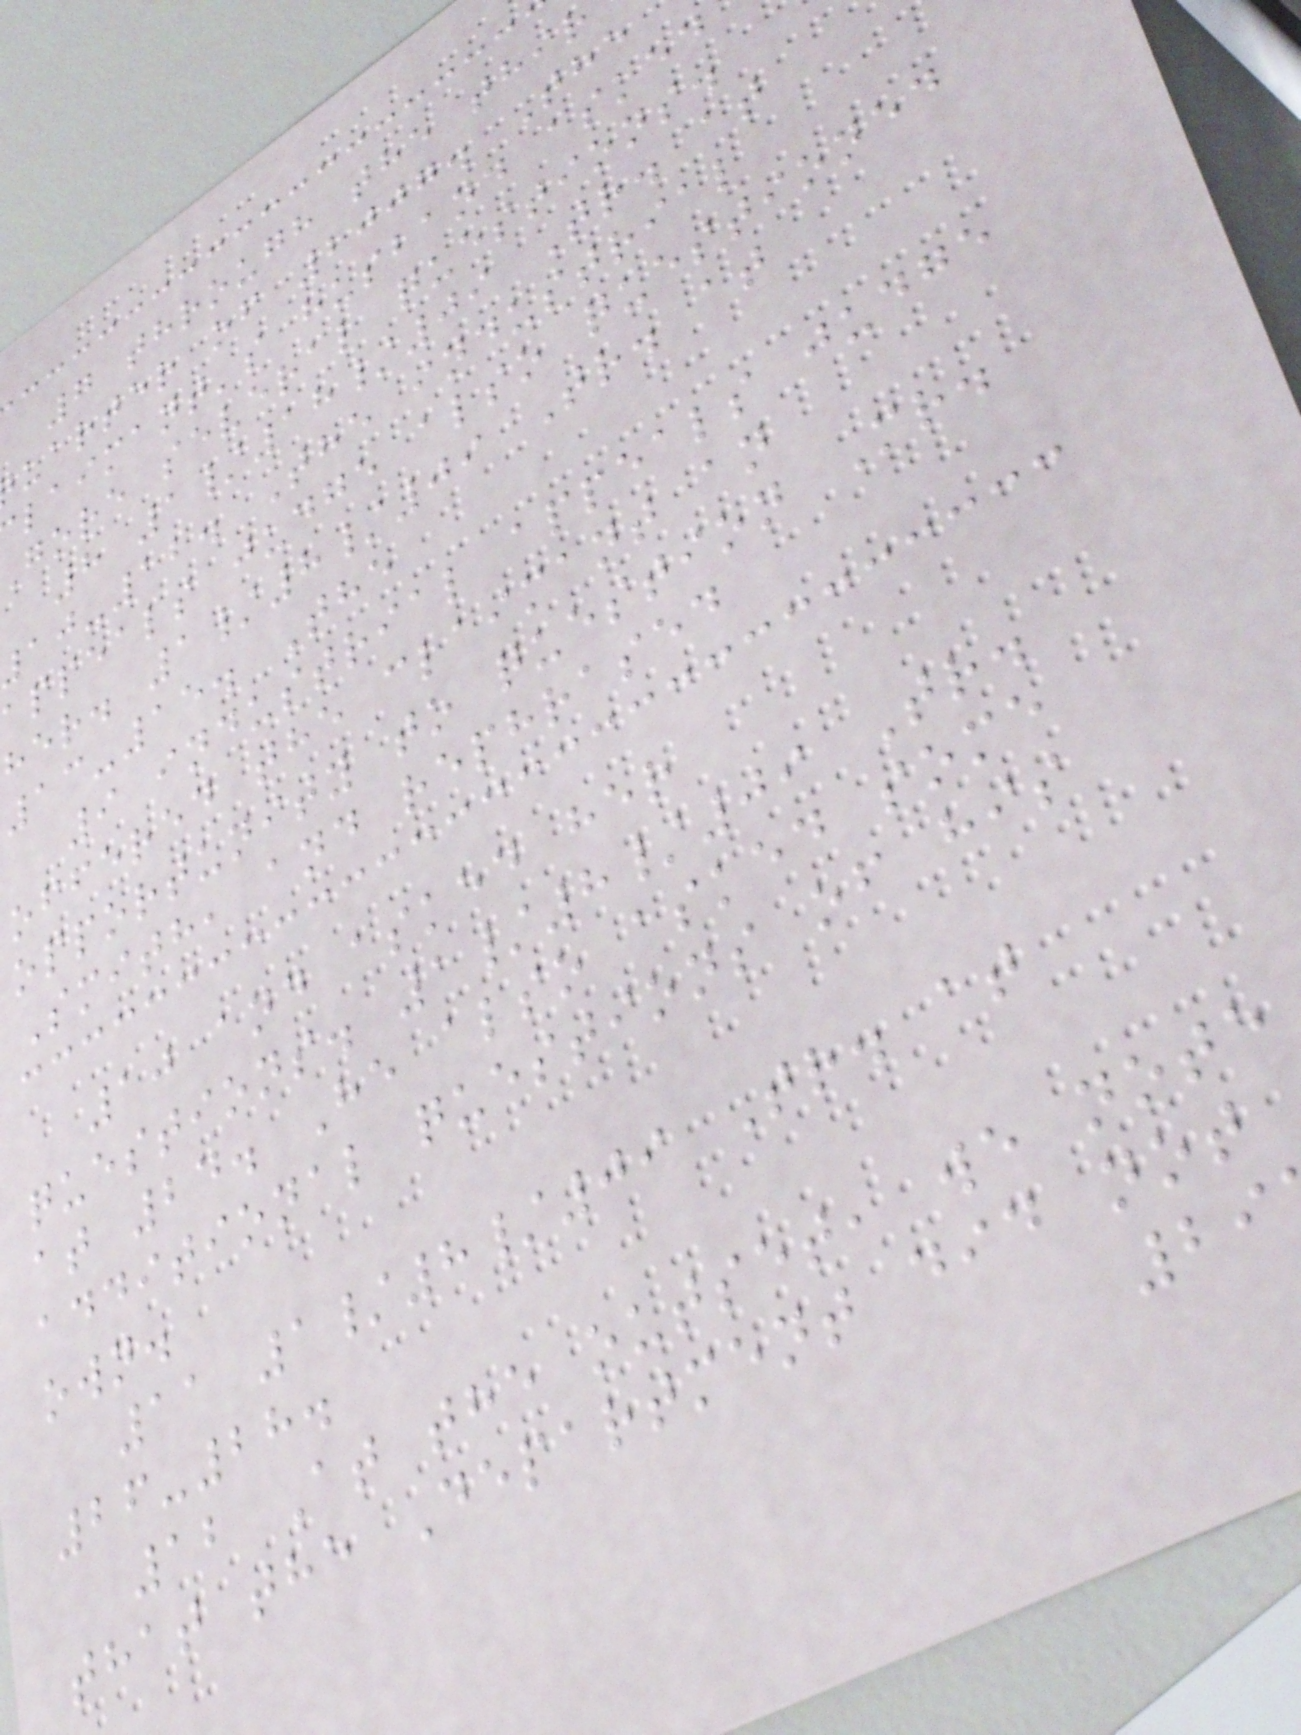7 through the thir
uarter of 2007. The
laimant's husband asked
gore several questions.
8 1/18/09 Tr. at
-12. The industrial
appeals judge also questioned
her. 1/8/09 Tr. at
13-15. The
9 industrial appeals judge
offered the claimant an
opportunity to question Mr.
Smith, and rephrased
10 and asked her
questions. 1/8/09 Tr.
at 24. He also asked some
additional questions of his
own.
11 1/8/09 Tr. at
26-28.
12 At the outset, we note
that the Department did not
